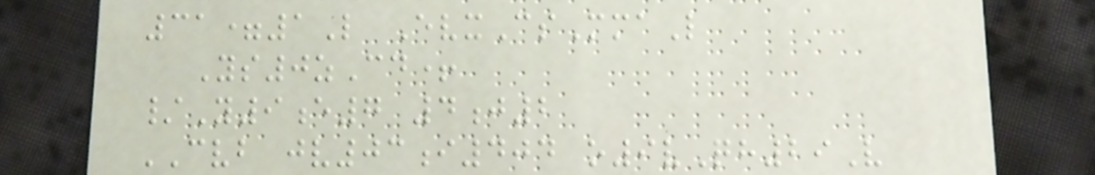31=1L EvxCsMmaL
Ys0zCd+
/Y9e7 4j2
CVB jv03i404 o9vQh29V
